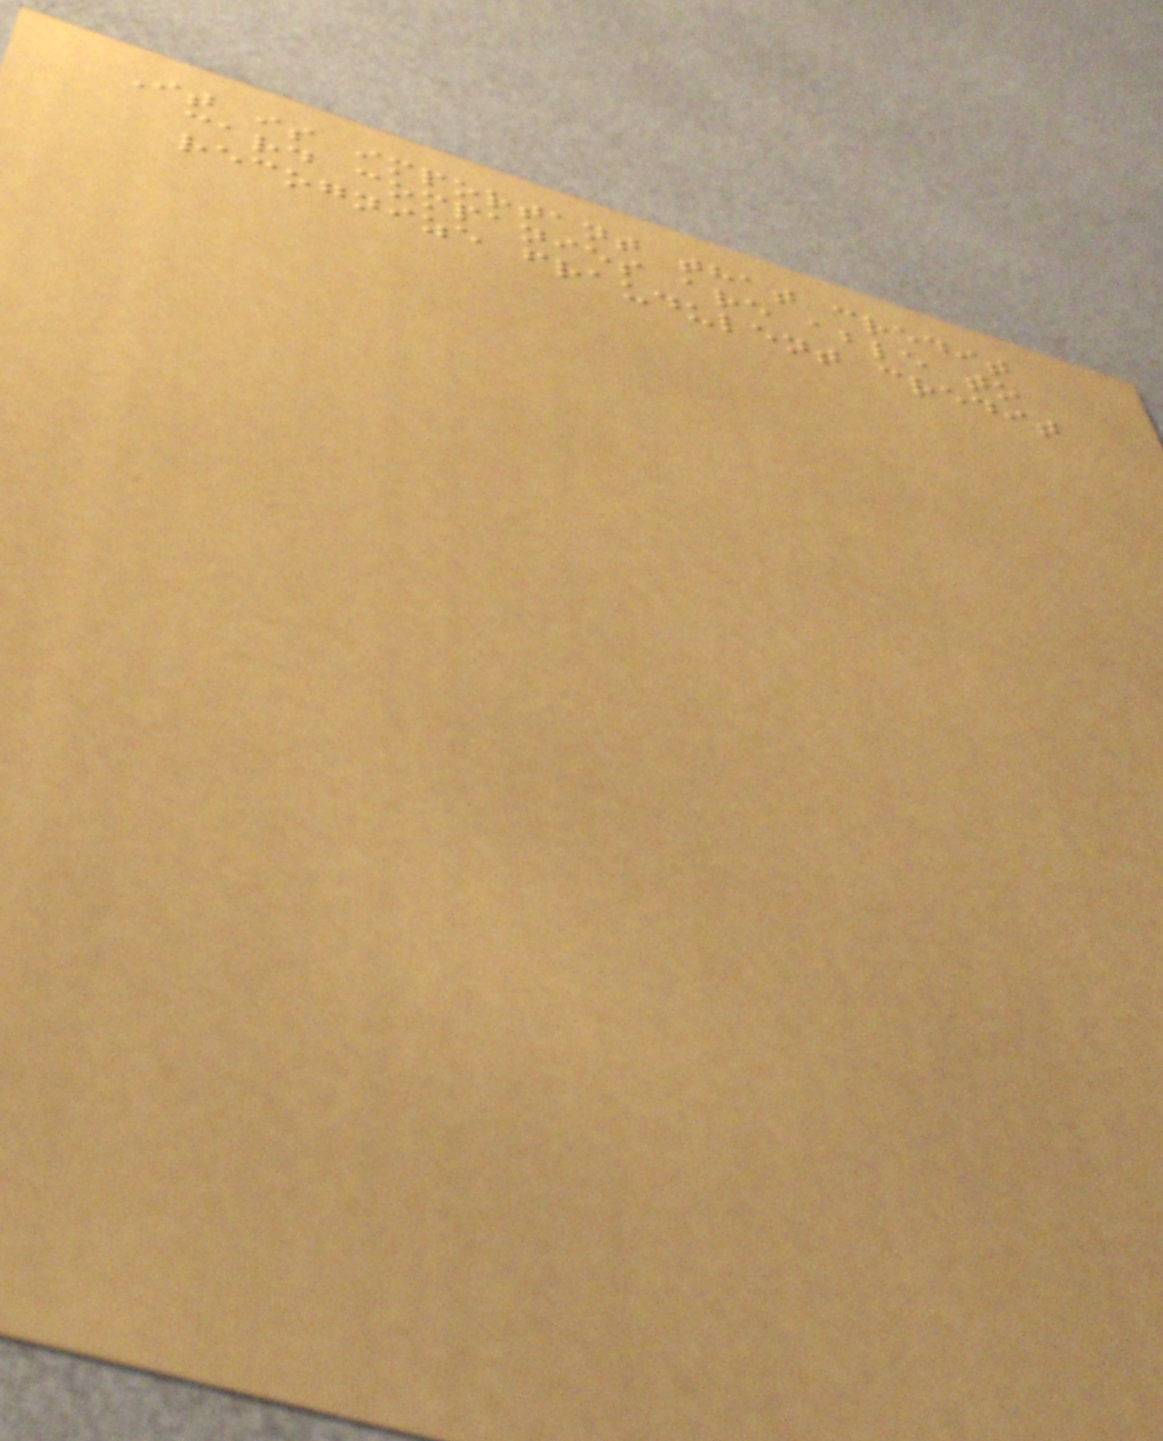It is important that credit
card companies are able to
recognize fraudulent credit
